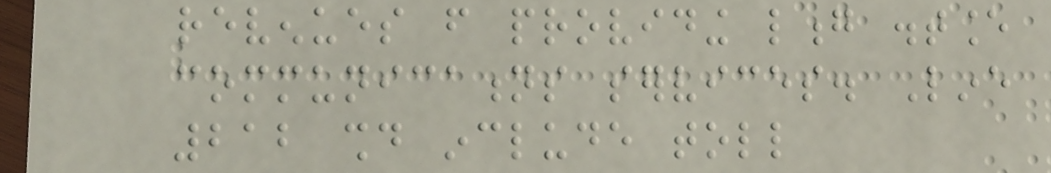revenues from providing long distance
communications services. Line
212 should include toll
